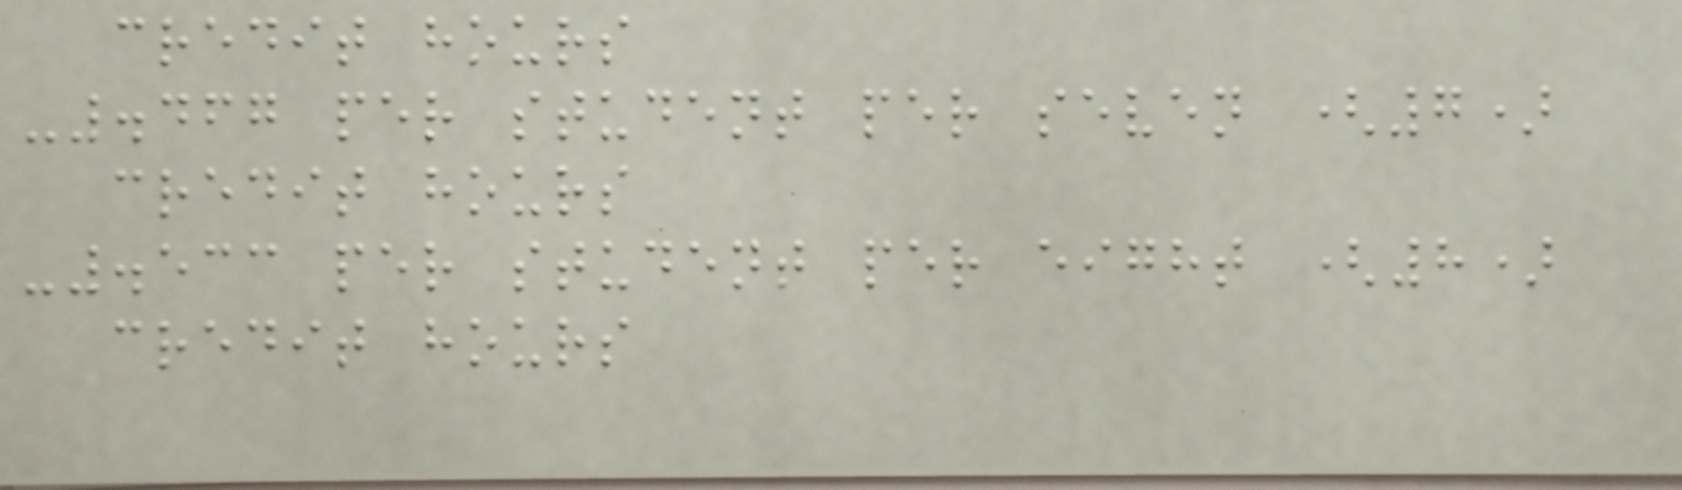credit hours
-.467 per student per seven (7)
credit hours
-.533 per student per eight (8)
credit hours
